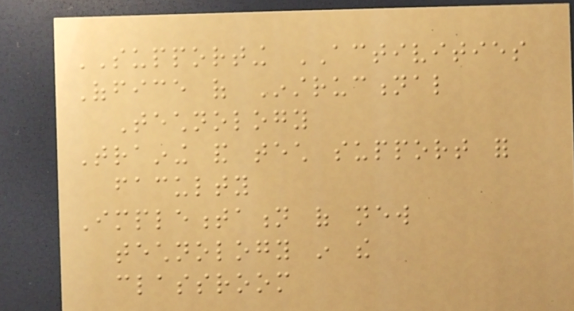SUPPORTING ACTIVITIES
Office of Instructional
Technology
Training and tech support for
faculty
Implementation of new
technology in the
classroom
